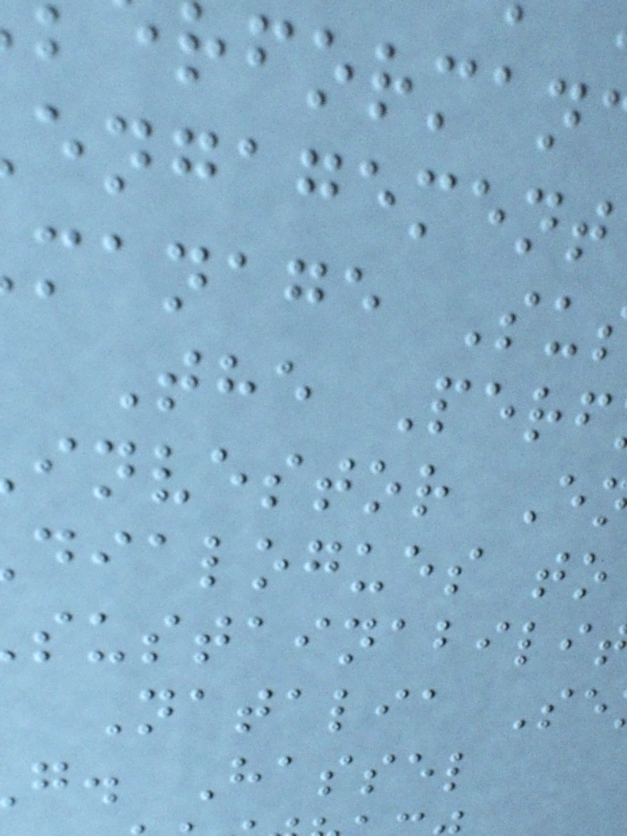engagement
manage Su
The Perf
investor E
dialogues to
Natalia Se
g. Hassel
